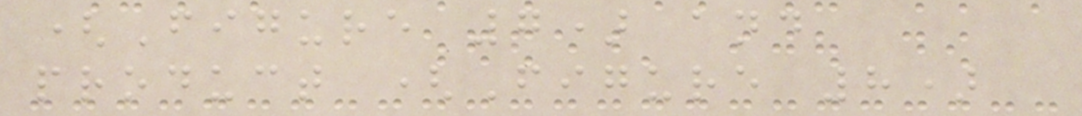(Figure 7) and
product (Figure 8)
